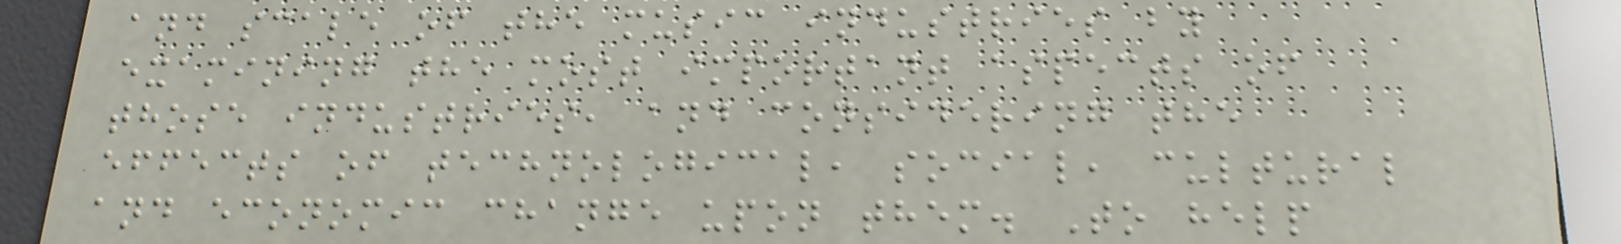and scale of the music industries by
examining the most important aspects of
those industries, and considering the
effects of technological, social, cultural
and economic change upon them. To help
